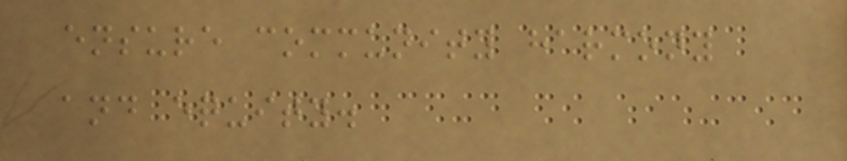ensure community harmony
and equity.
